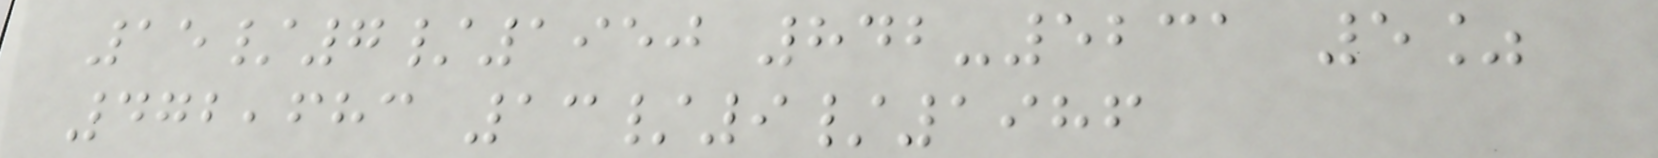15/7/1950 842-5231 5%
472,683 13/9/1986
